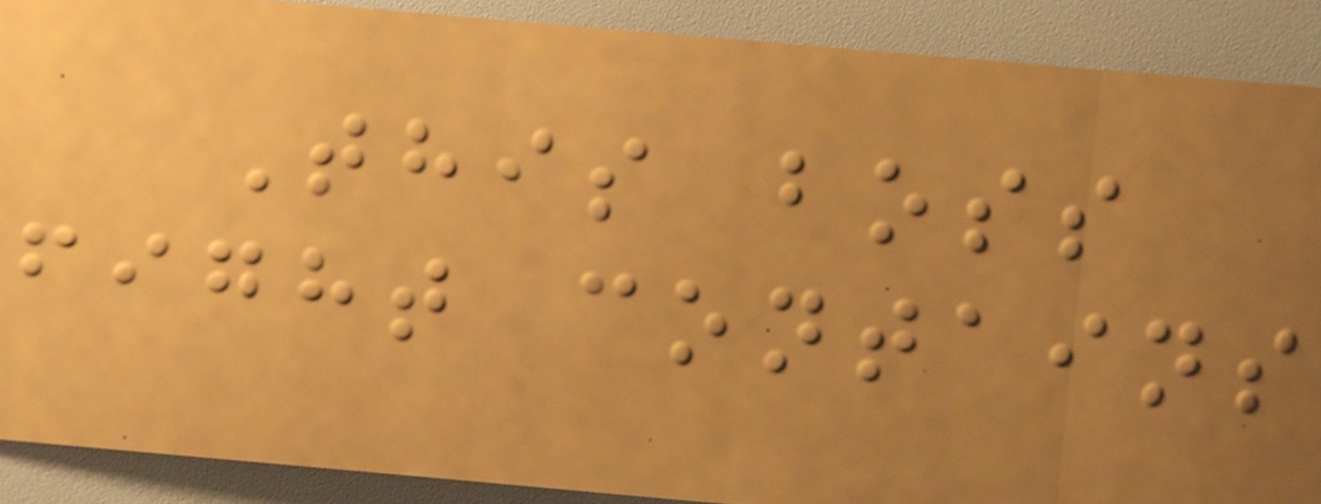This boss
fight contains
